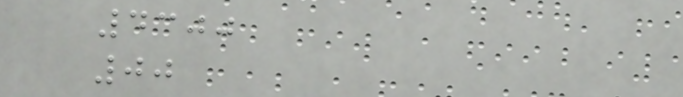4300
00
